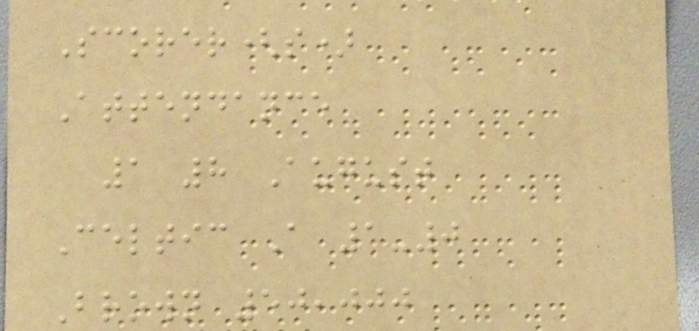Scorer(s)
Attendance
1 8 August
Celtic A 1-0
Brown 50,000
